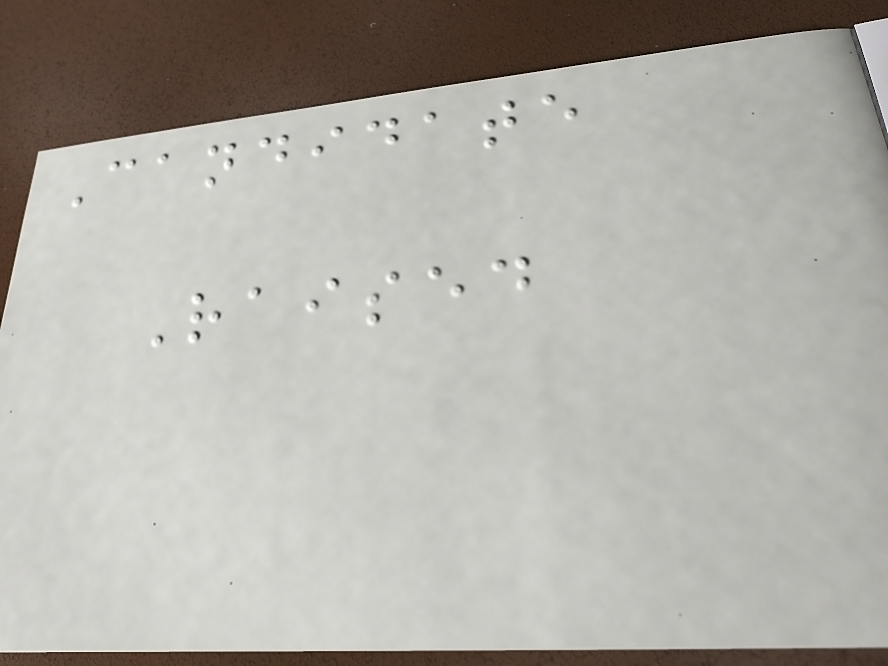Candidate
Raised
